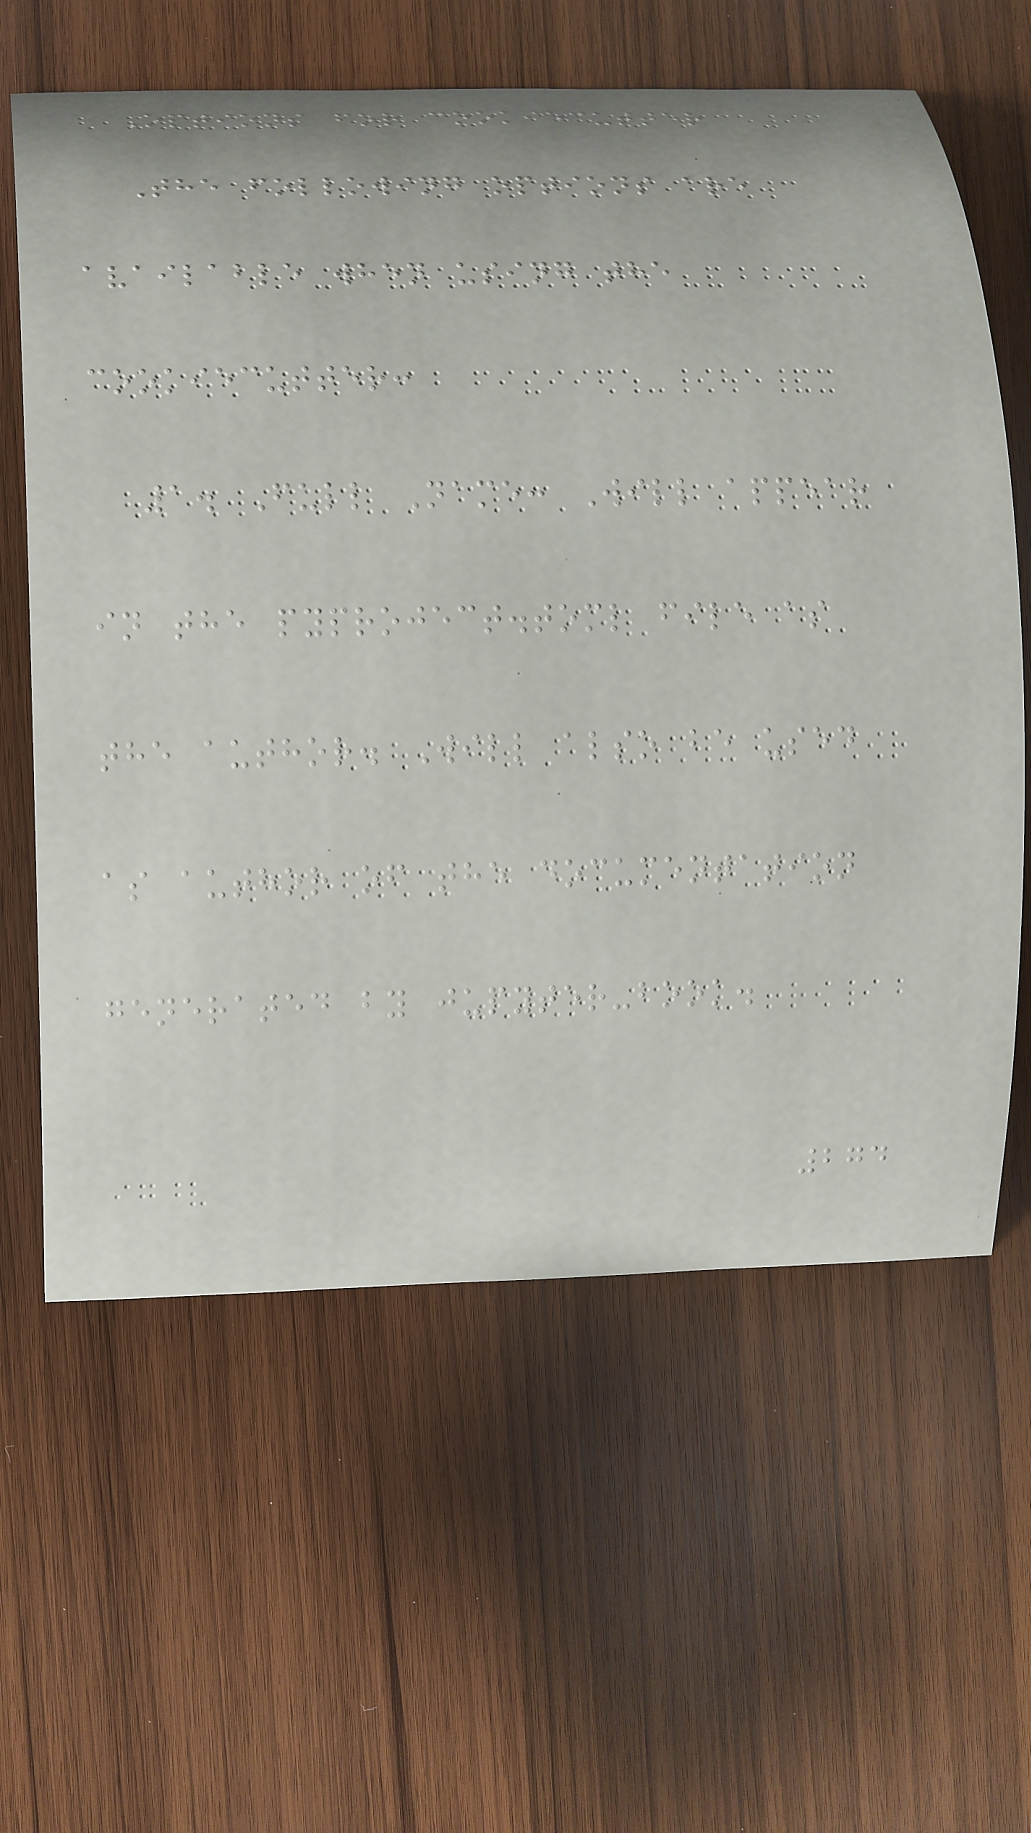Options for cookiecutter
The following options are
available when using the
cookiecutter:
1. Full Name: Will appear
in the pyproject.toml file as
the author. Will also be used
as author of the documentation
generated by jupyter-book.
274
